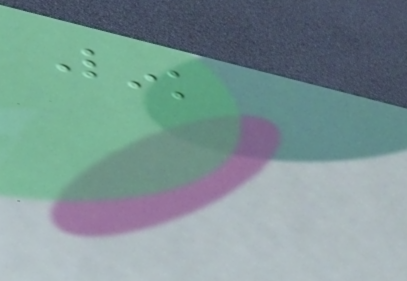Link
